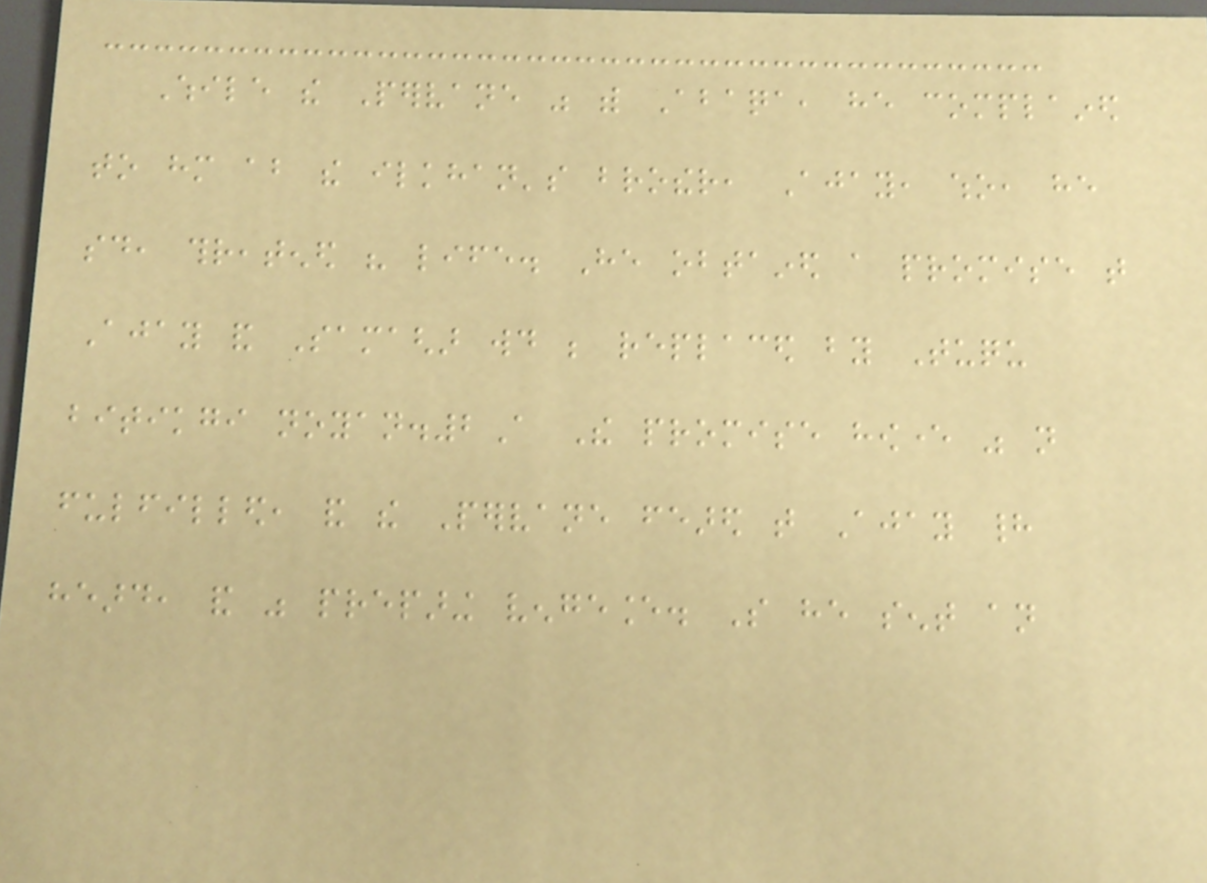While the Pervane was with Abaqa, he complained
to him about the ilkhan's brother, Ajay, who, he
said, threatened his life. He obtained a promise that
Ajay and Samaghar would be replaced by Tuqu
bitikgi noyan.2A The promise however was not
fulfilled, and the Pervane feared that Ajay had
heard, and was preparing vengeance. So he sent an
